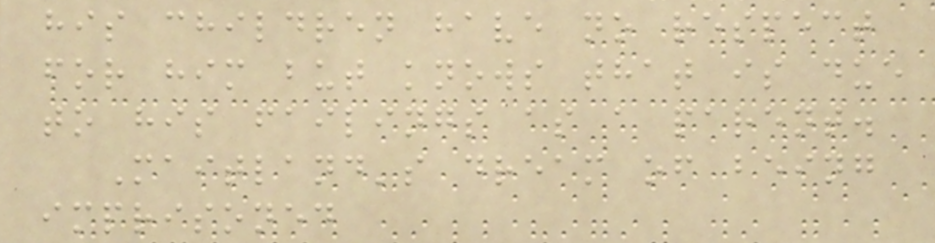his children have no respect
for him but knows that is due
to his failings as a parent.
Maitland's dream of being
imprisoned
